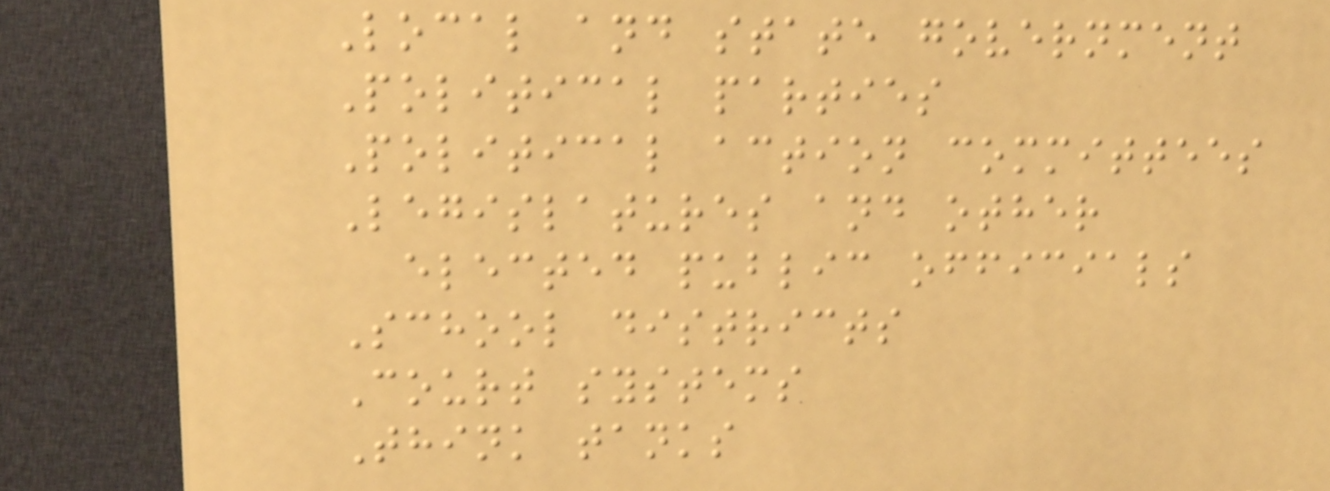Local and state government
Political parties
Political action committees
Legislatures and other
elected public officials
School districts
Court systems
Think tanks
